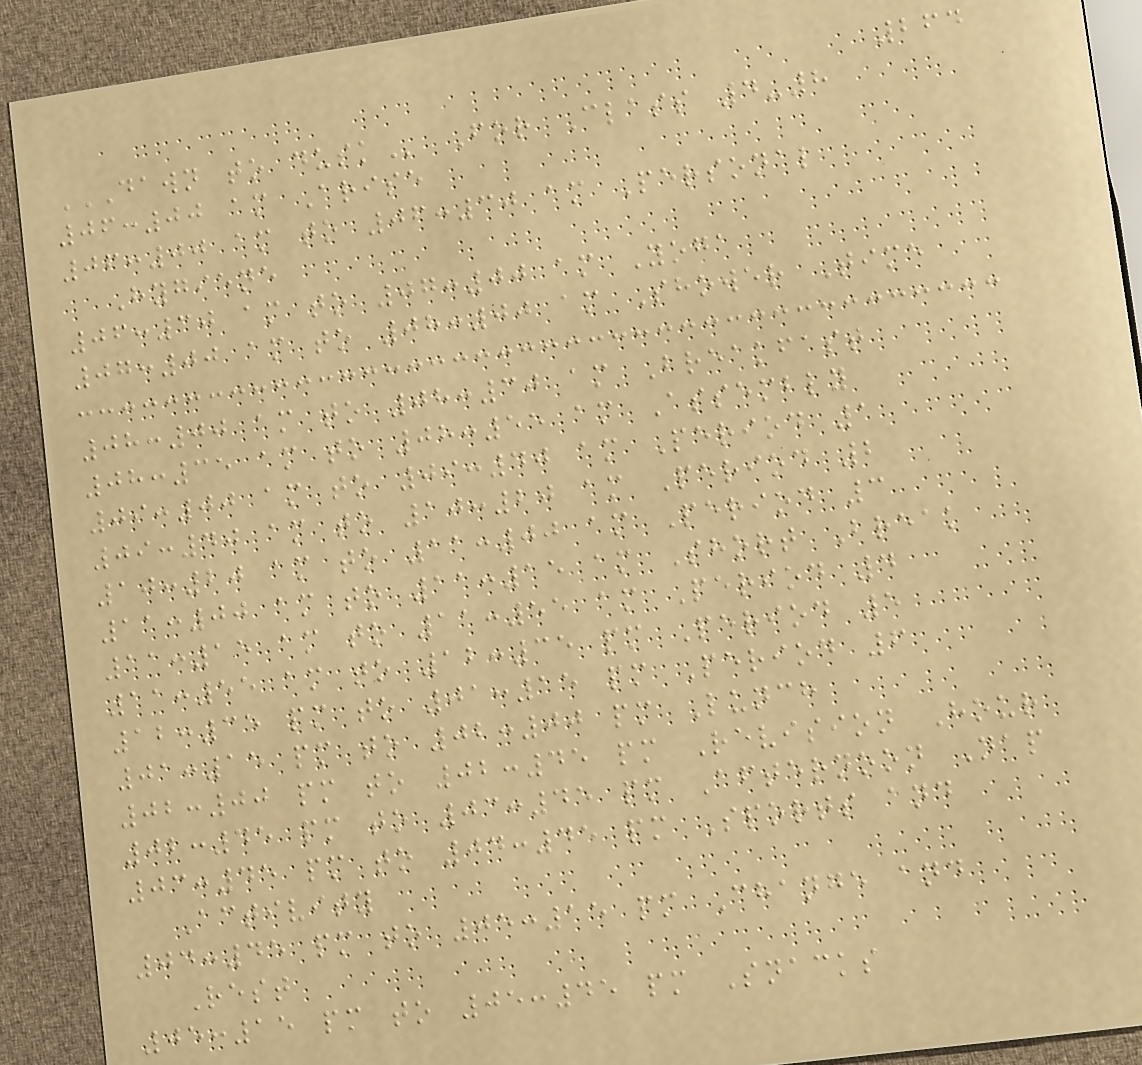264
DAWN TO DUSK For Class 4-8
06:00 am Arise
06:00 am to 06:30 am Personal
Hygiene
06:30 am to 07:00 am Yoga
07:00 am to 08:00 am Shower Time
08:00 am to 08:30 am Breakfast
08:35 am to 08:55 am Assembly
09:00 am to 09:40 am Period 1
09:40 am to 10:20 am Period 2
10:20 am to 11:00 am Period 3
11:00 am to 11:15 am Short Break
11:15 am to 11:55 am Period 4
11:55 am to 12:35 pm Period 5
12:35 pm to 01:15 pm Period 6
01:15 pm to 02:00 pm Lunch
02:00 pm to 02:45 pm Revision Hour
02:45 pm to 03:45 pm Afternoon Nap
03:45 pm to 04:45 pm Sports and
Activity
04:45 pm to 05:15 pm Change and
Rest
05:15 pm to 05:45 pm Snacks
